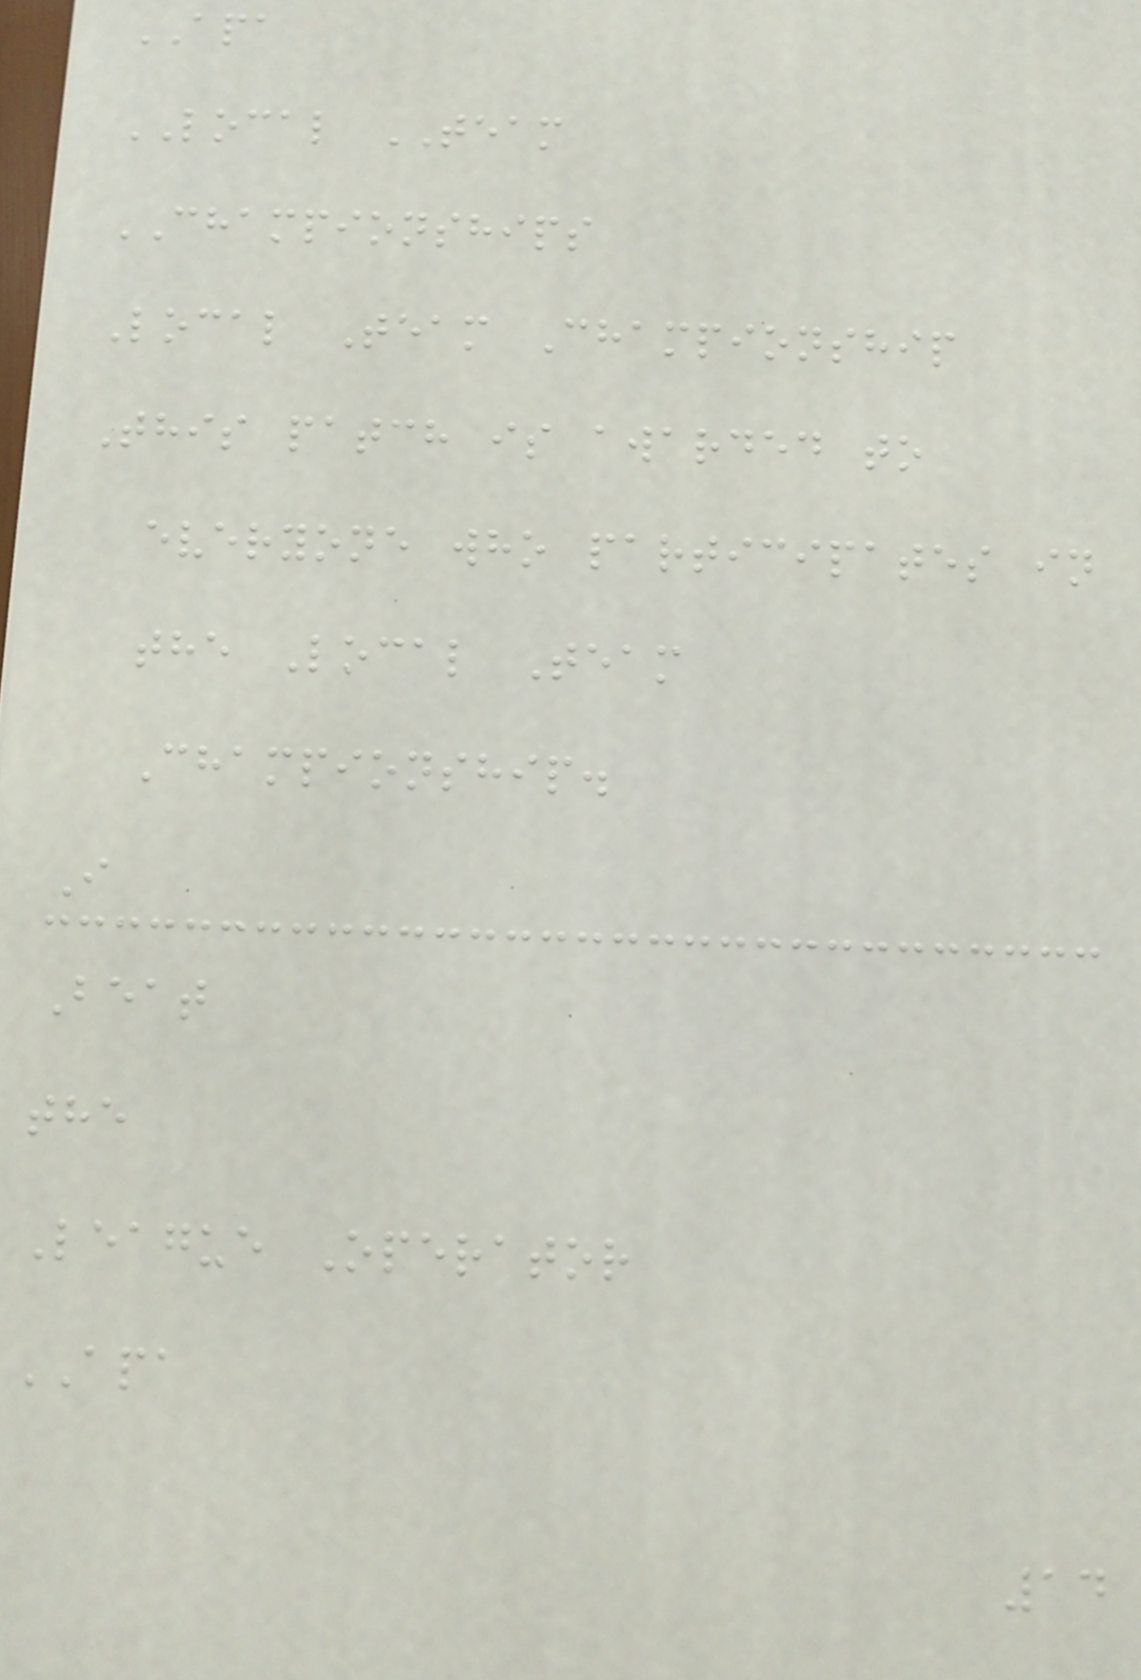APA
LOCAL TEAM
CHAMPIONSHIPS
Local Team Championship
This patch is awarded to
everyone who participates in
the Local Team
Championship.
I
Beat
the
League Operator
APA
14
